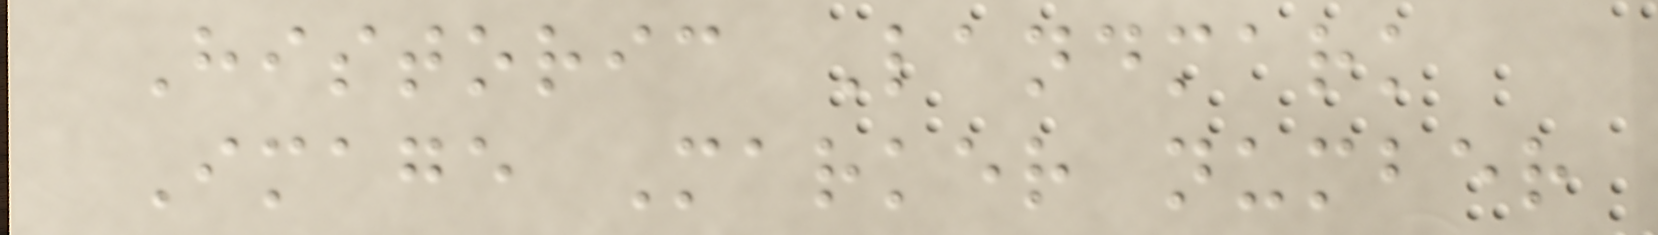Historic Landmark
Image Marker number
